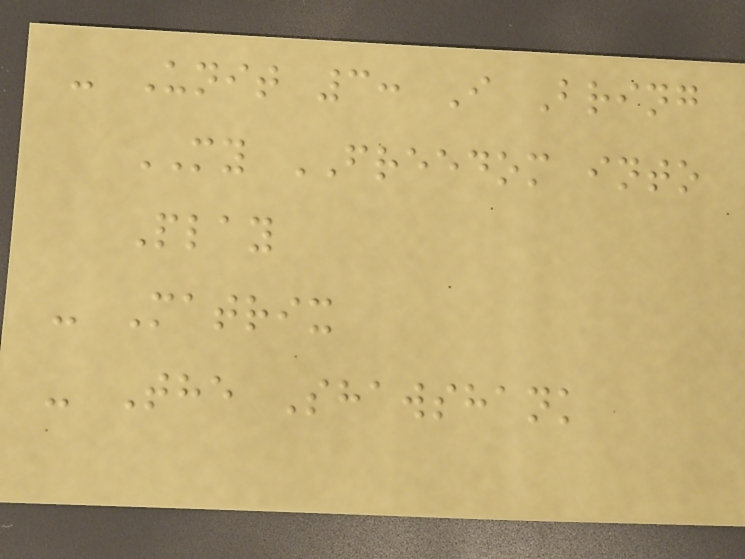- Unit 3: I Bring
MY FREEDOM into
Play
- Matrix
- The Shawshank
